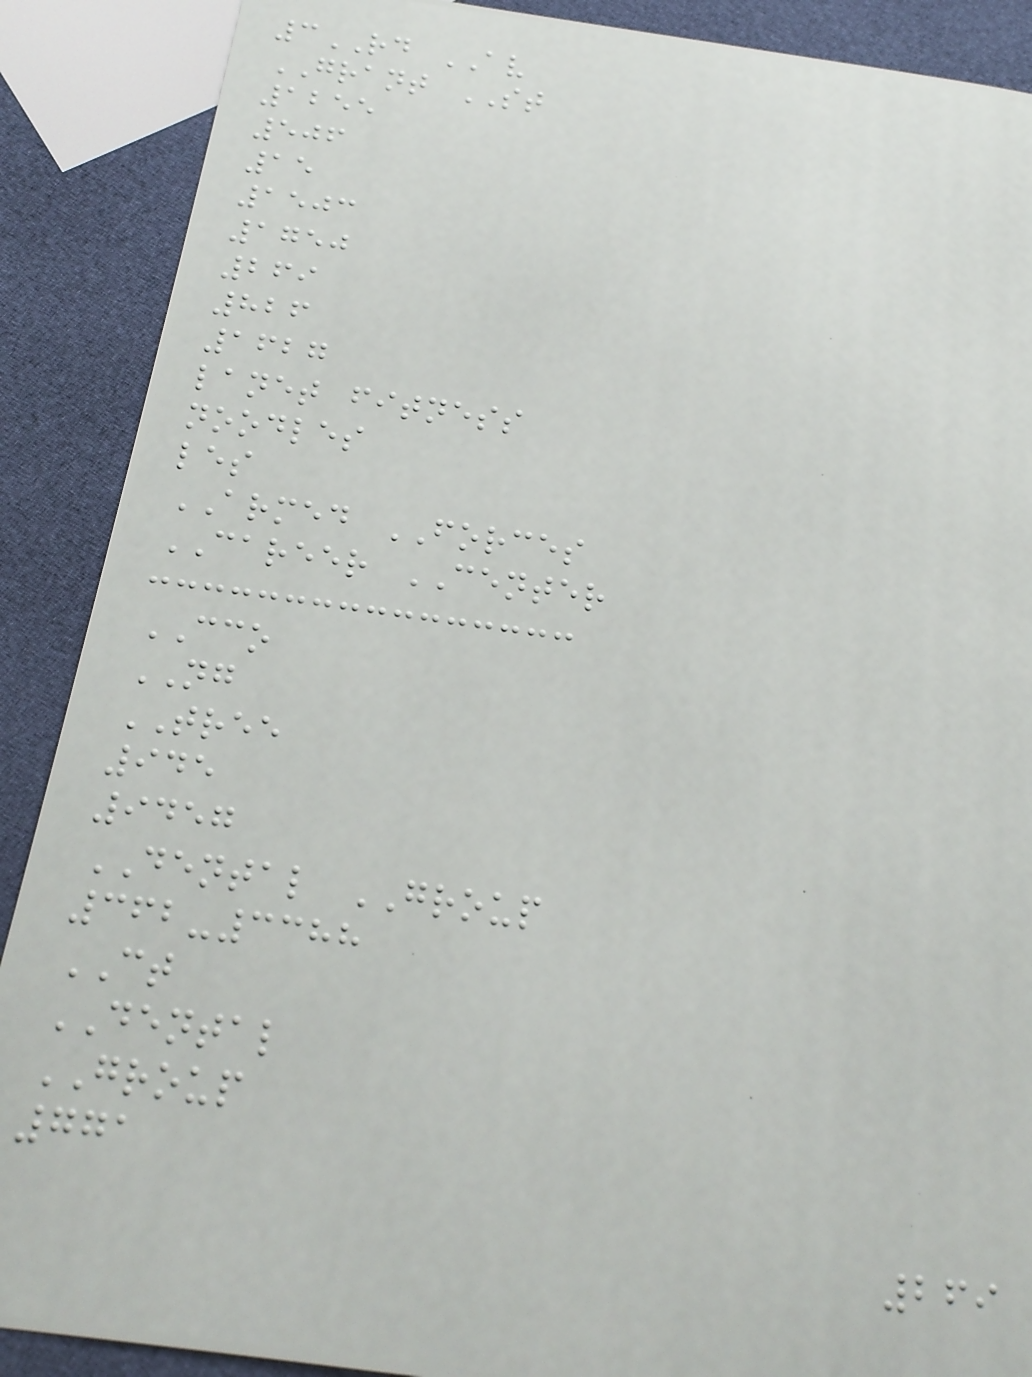3RD AV
GRANT ST
1255
506
15
1503
1750
269
826
1627
lanet fitness
noodles
les
ARMED FORCES
CAREER CENTER
CCO
NG
TREE
945
9457
DENTAL GROUP
362-3388
CT
DENTAL
GROUP
771
269
